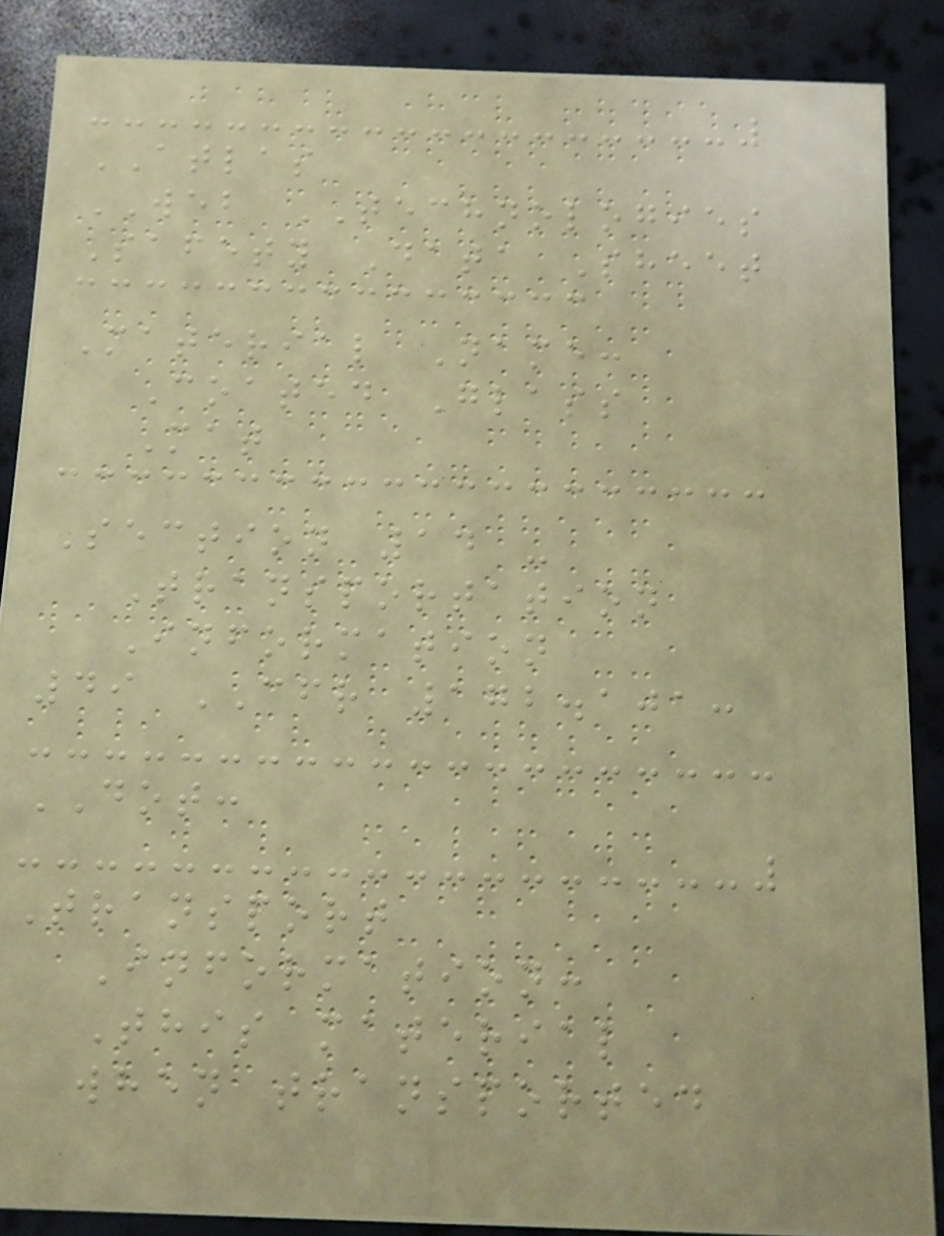ATLAS
WEB TECHNOLOGIES
Safety Data Sheet
Material Name:
Coated Glass
Mat
Section 14 -
Transportation
Information
49 CFR 172.101:
DOT:
Transport
Information:
This material
when transported
